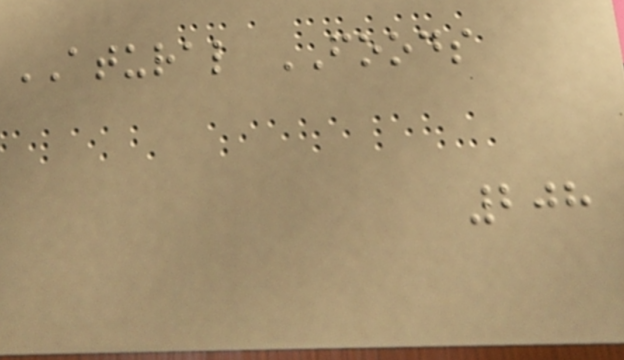ATURAL FOODS
208
